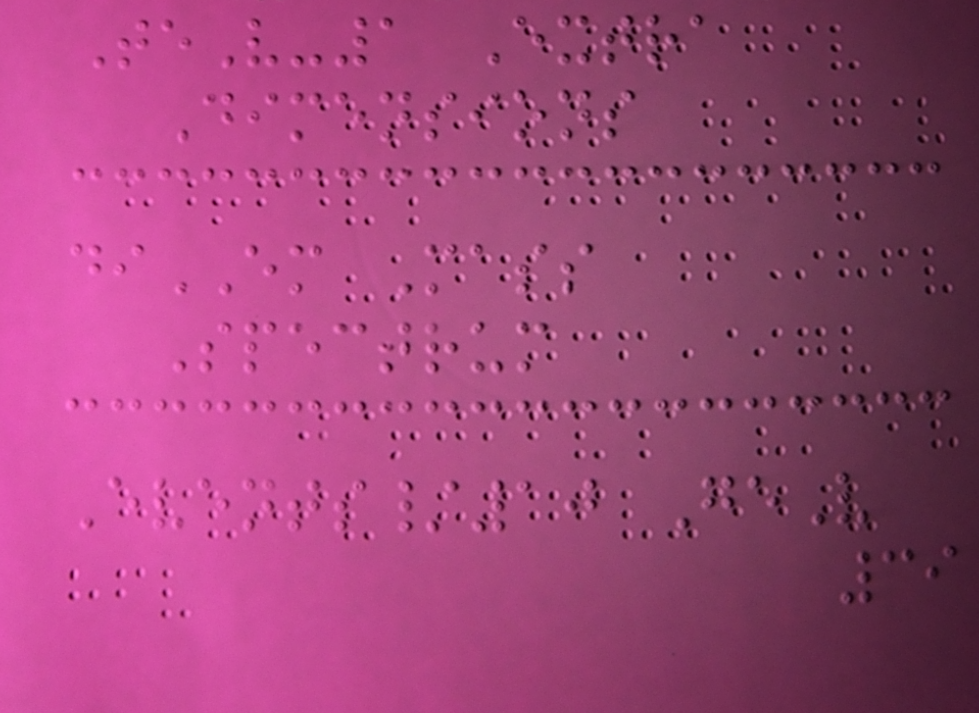TeV-1 Extra
Dimensions
diEM Mass
Spectrum
Events/10 GeV
39
